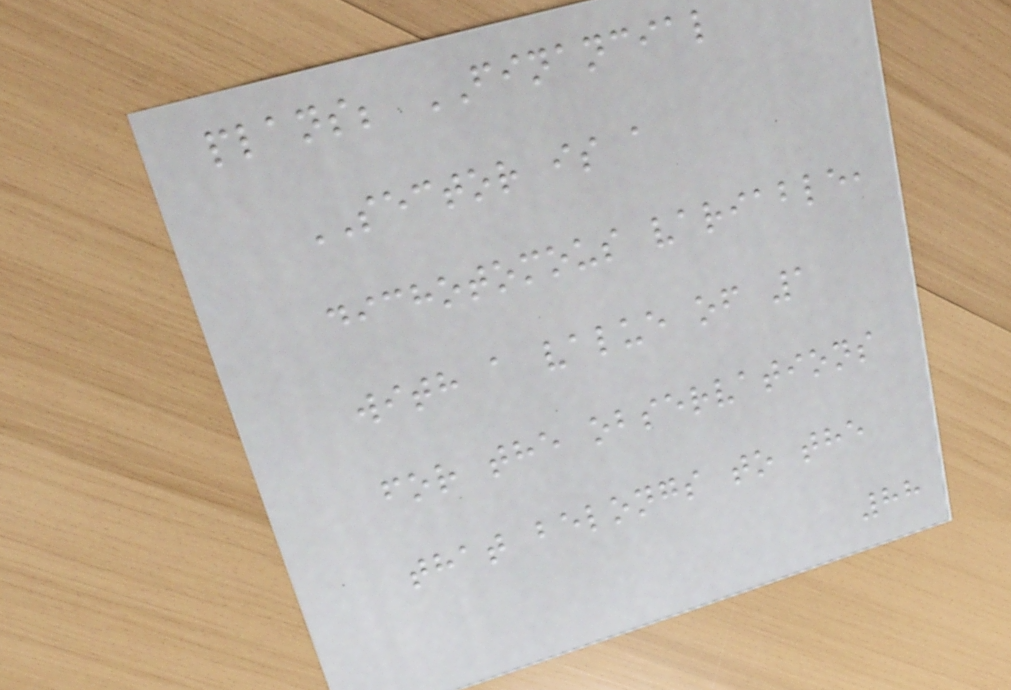plans; FINANCIAL
SECTOR is a
dichotomous variable,
with a value of 1
for the observations
that belongs to the
88
